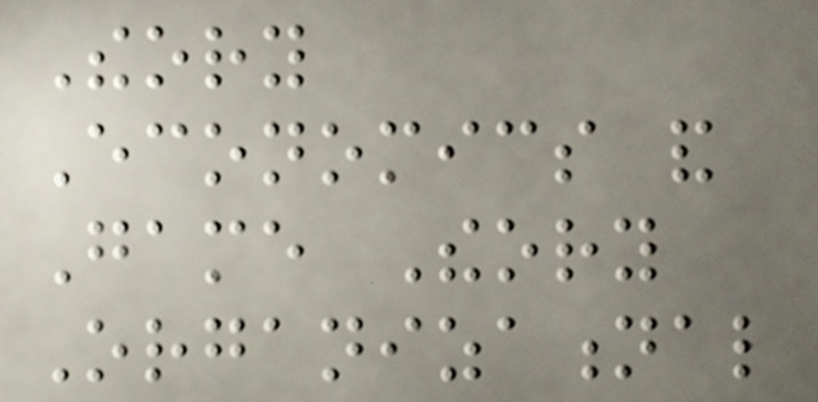Theory
Economics and
Game Theory
Organizational
